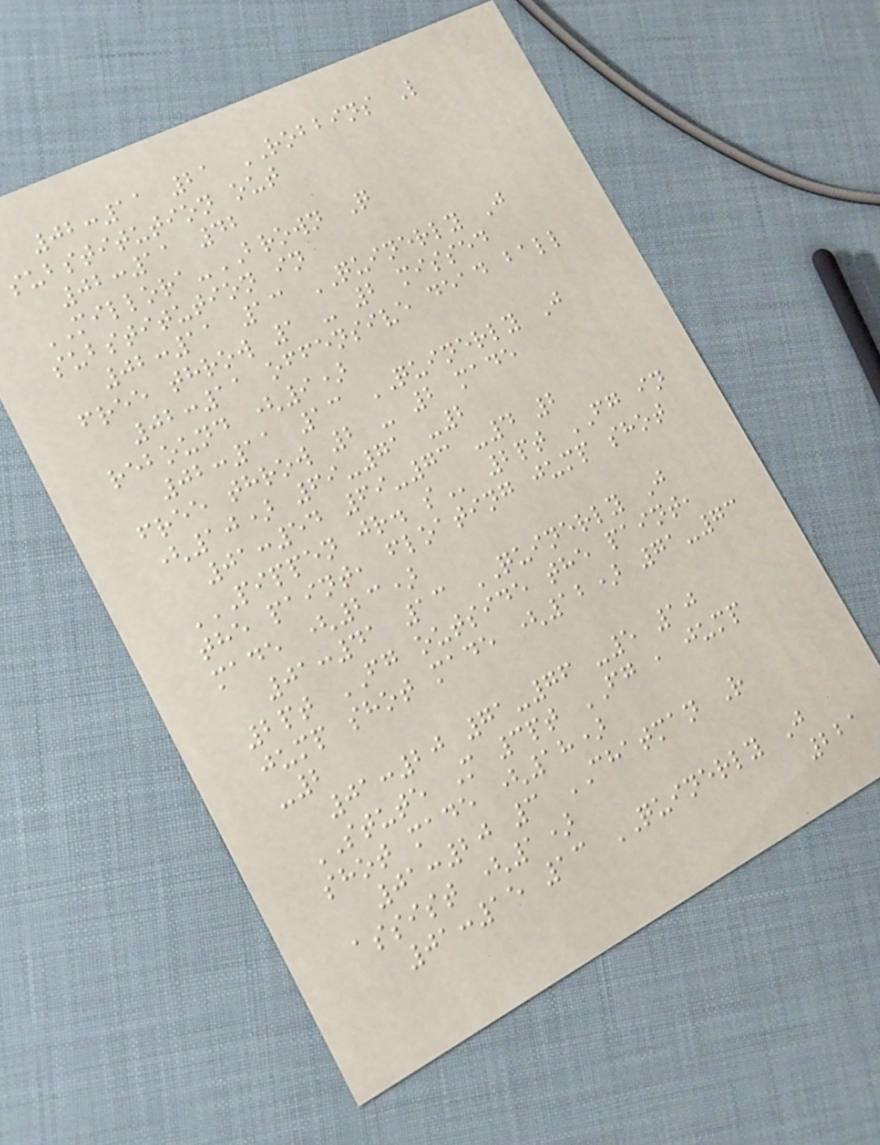02:11 21 ROBBINS L
substitution out
02:11 42
MILLORA-BROWN Q
substitution in
02:11 13 QUINERLY J
free throw 1 - 2 missed
02:11 offensive dead ball
rebound (9)
02:11 13 QUINERLY J
free throw 2 - 2 made
(10) 69-71 -2
01:54 69-73 -4 2
PIPPEN JR. S 2pt FG in
the paint, floating jump shot
made (23)
01:41 13 QUINERLY J
2pt FG outside the paint,
jump shot made (12) 71-73
-2
01:20 71-76 -5 10
STUTE M 3pt FG , jump
shot made (18)
01:20 3 CHATMAN R
assist (1)
01:15 13 QUINERLY J
221
